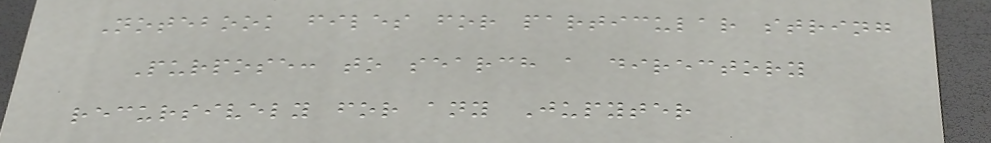Notebook files for particular string
Purpose: to search a directory
recursively for any Jupyter
